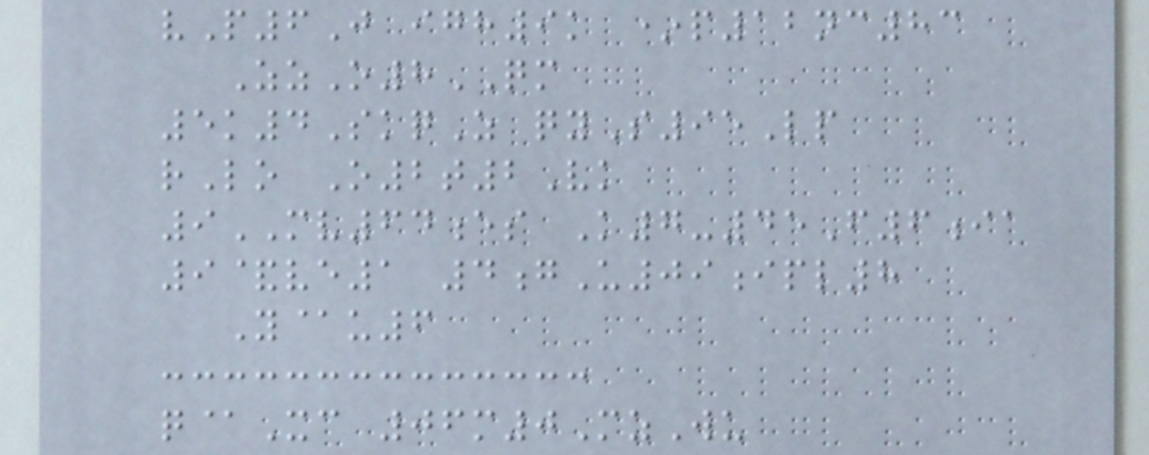vP6J igh9k *p12nc83
ZzO8QM
5k4SkqZ qyS95Lp
rLo O2t2Vk
9MV64es K7-45F6ia
9&ve1 4gU09ipl8
Y@u6
q@Xc 06m0MzWu
